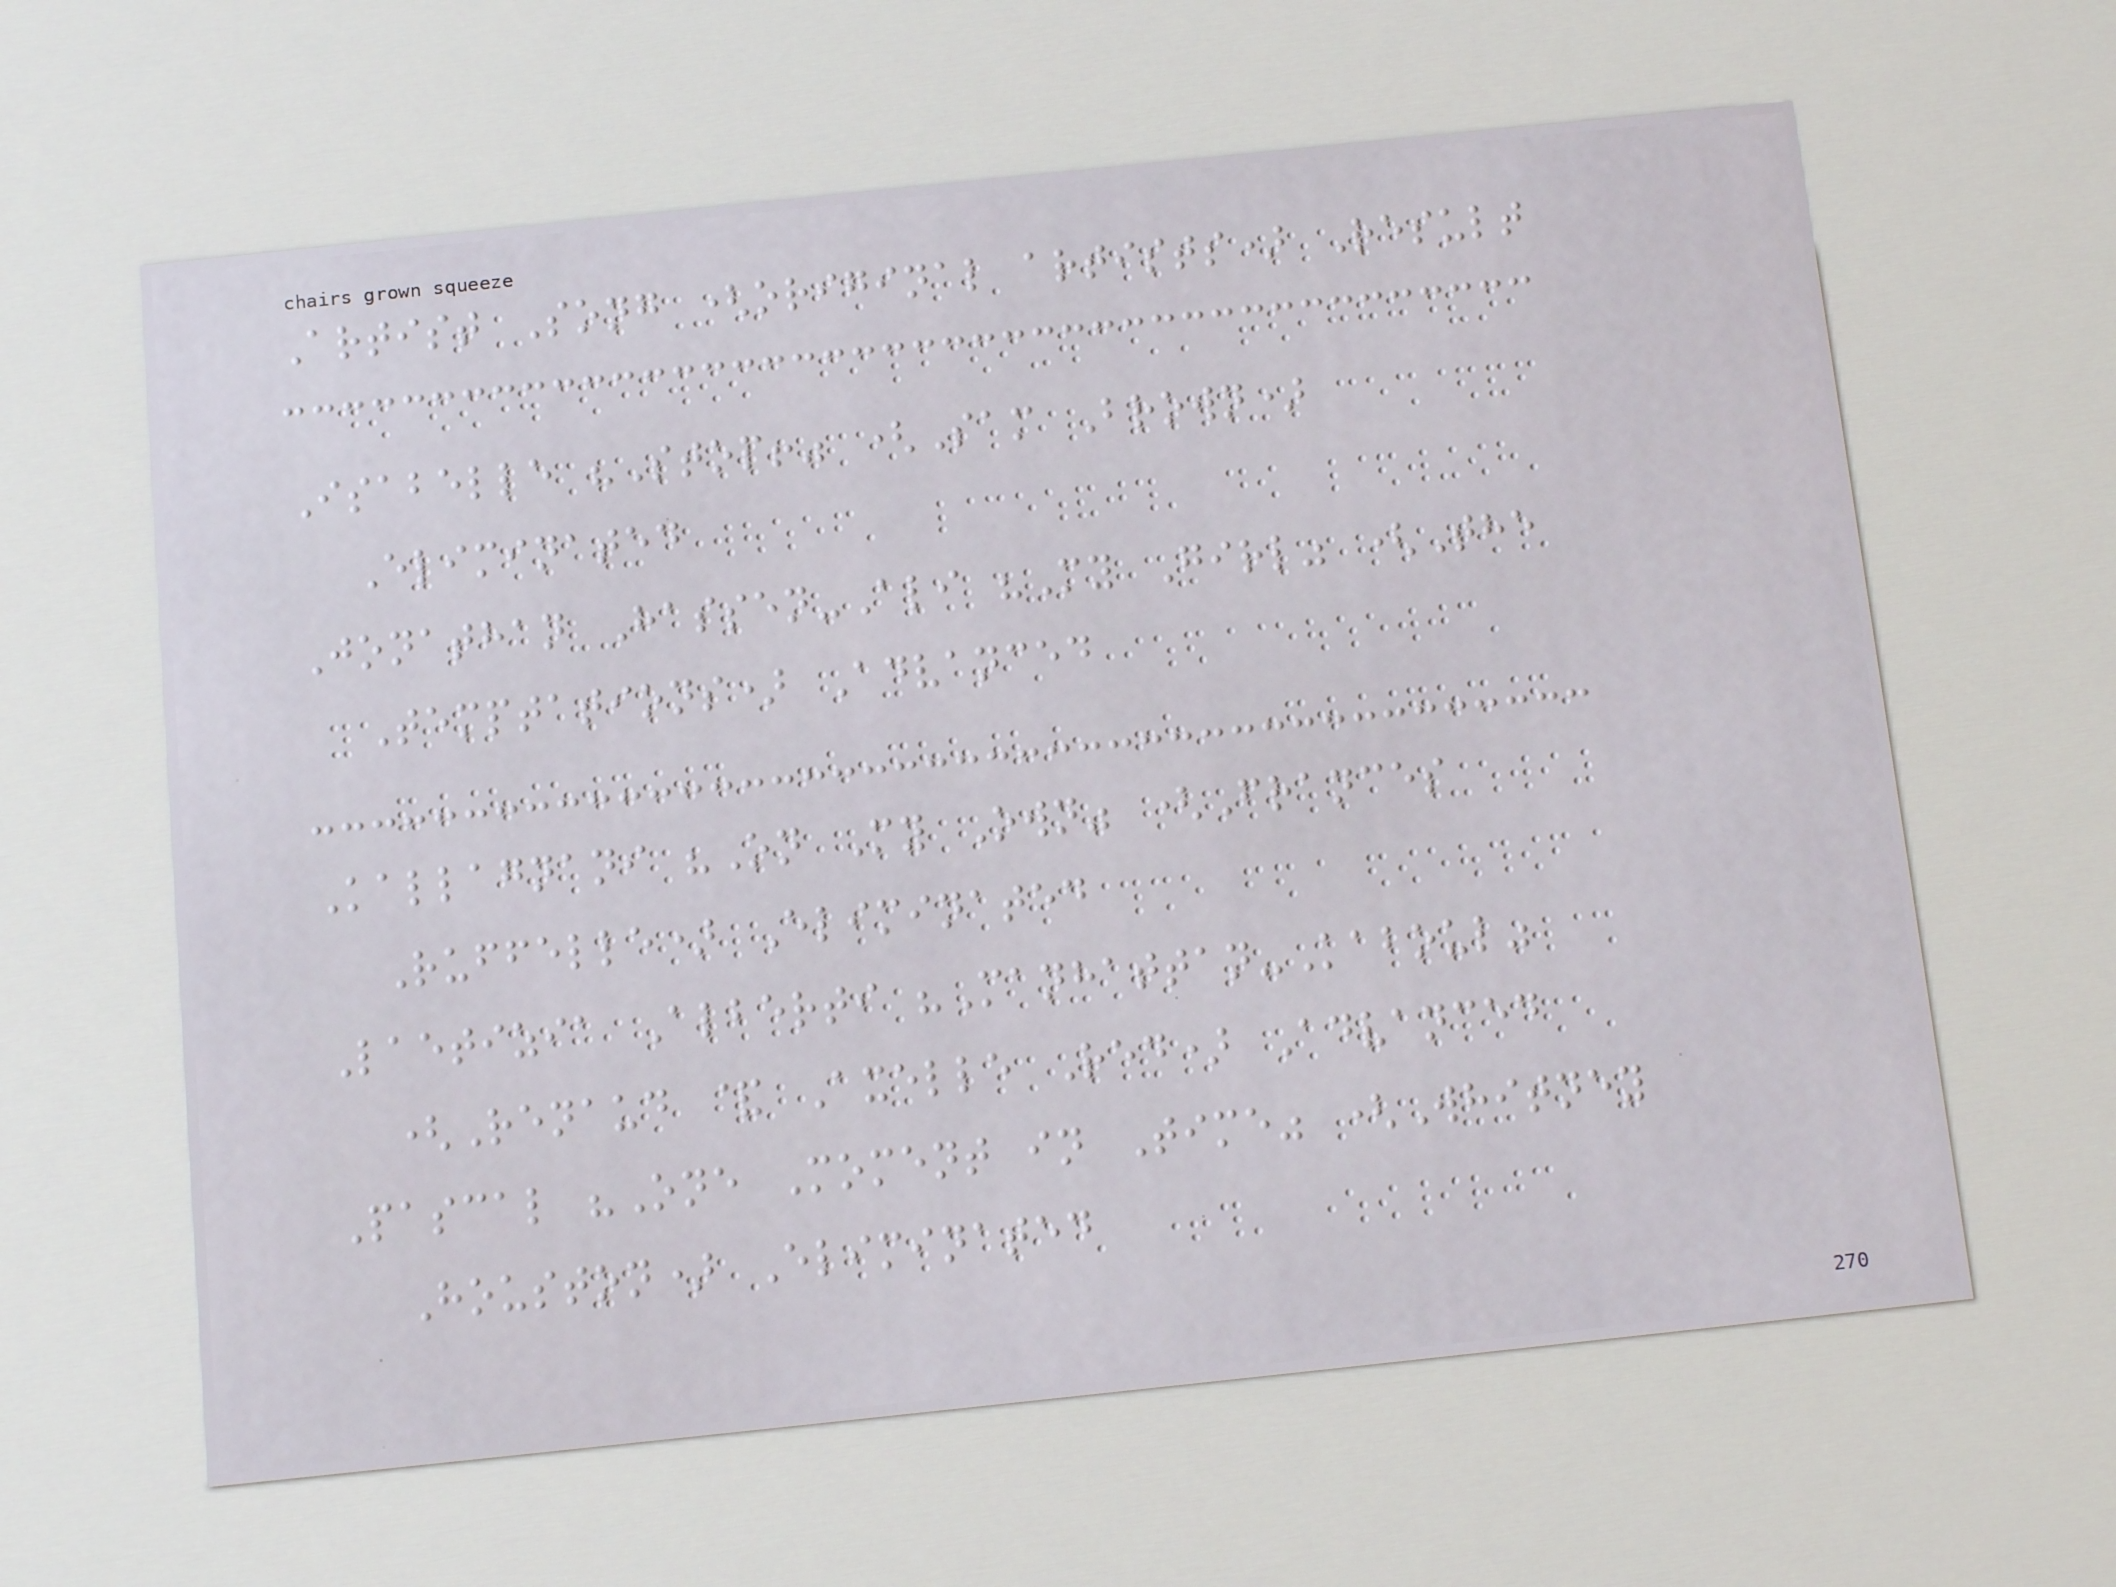Artist Song (original artists) Result
Isabelle "Stop!" (Sam Brown)
Eliminated
Jonathan Hassen-Ali "My Girl" (The
Temptations) Advanced
Kallagnani "On My Own" (Frances
Ruffelle) Eliminated
Laetizia Alberti "Manhattan-Kaboul"
(Renaud & Axelle Red) Advanced
Pascal "One Moment in Time" (Whitney
Houston) Eliminated
